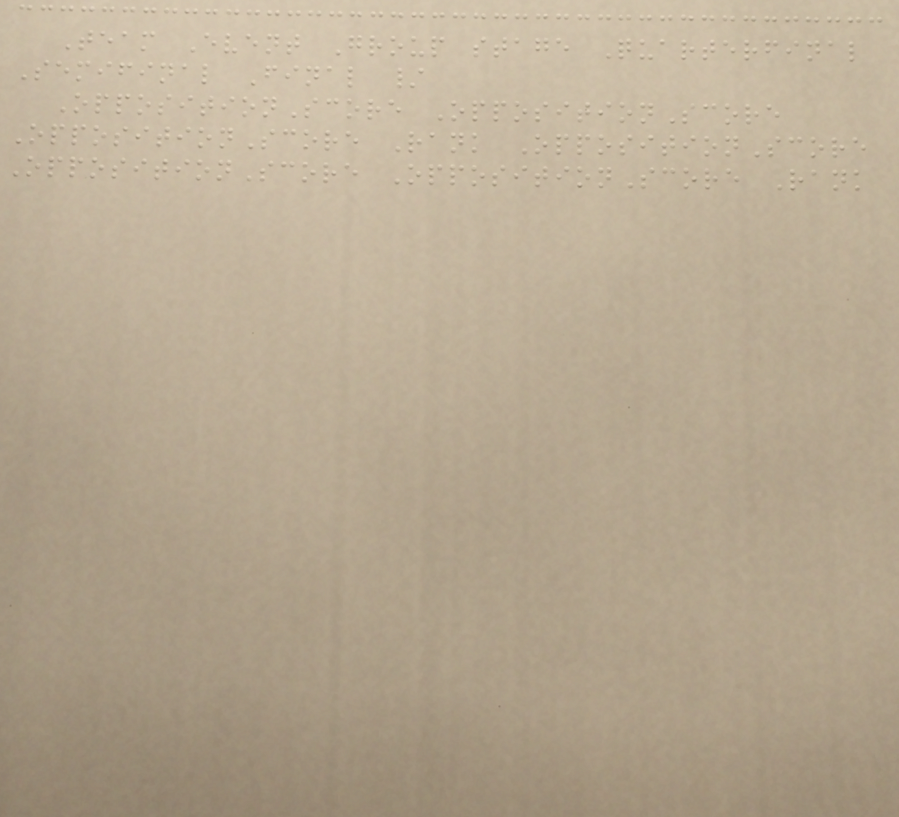Team Event Group stage Quarterfinal
Semifinal Final /
OppositionScore OppositionScore
OppositionScore Rank OppositionScore
OppositionScore OppositionScore Rank
